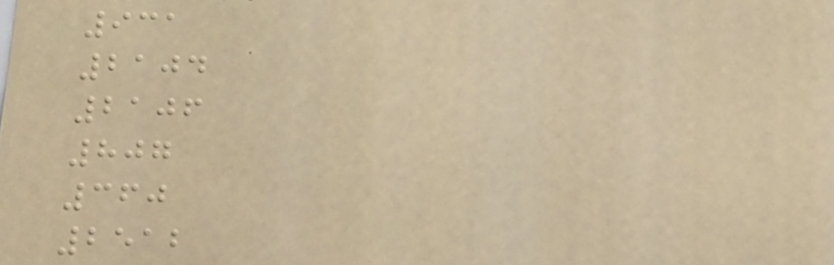931
2104
2106
807
360
2512
